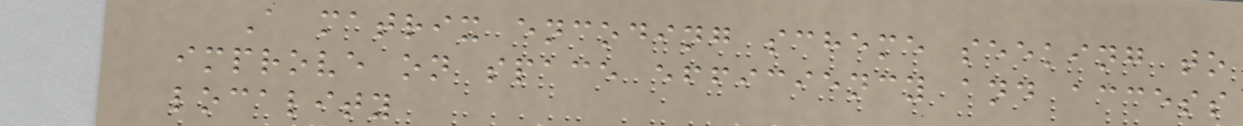A matrix encoding scheme seeking to
improve on space efficiency and access
locality
